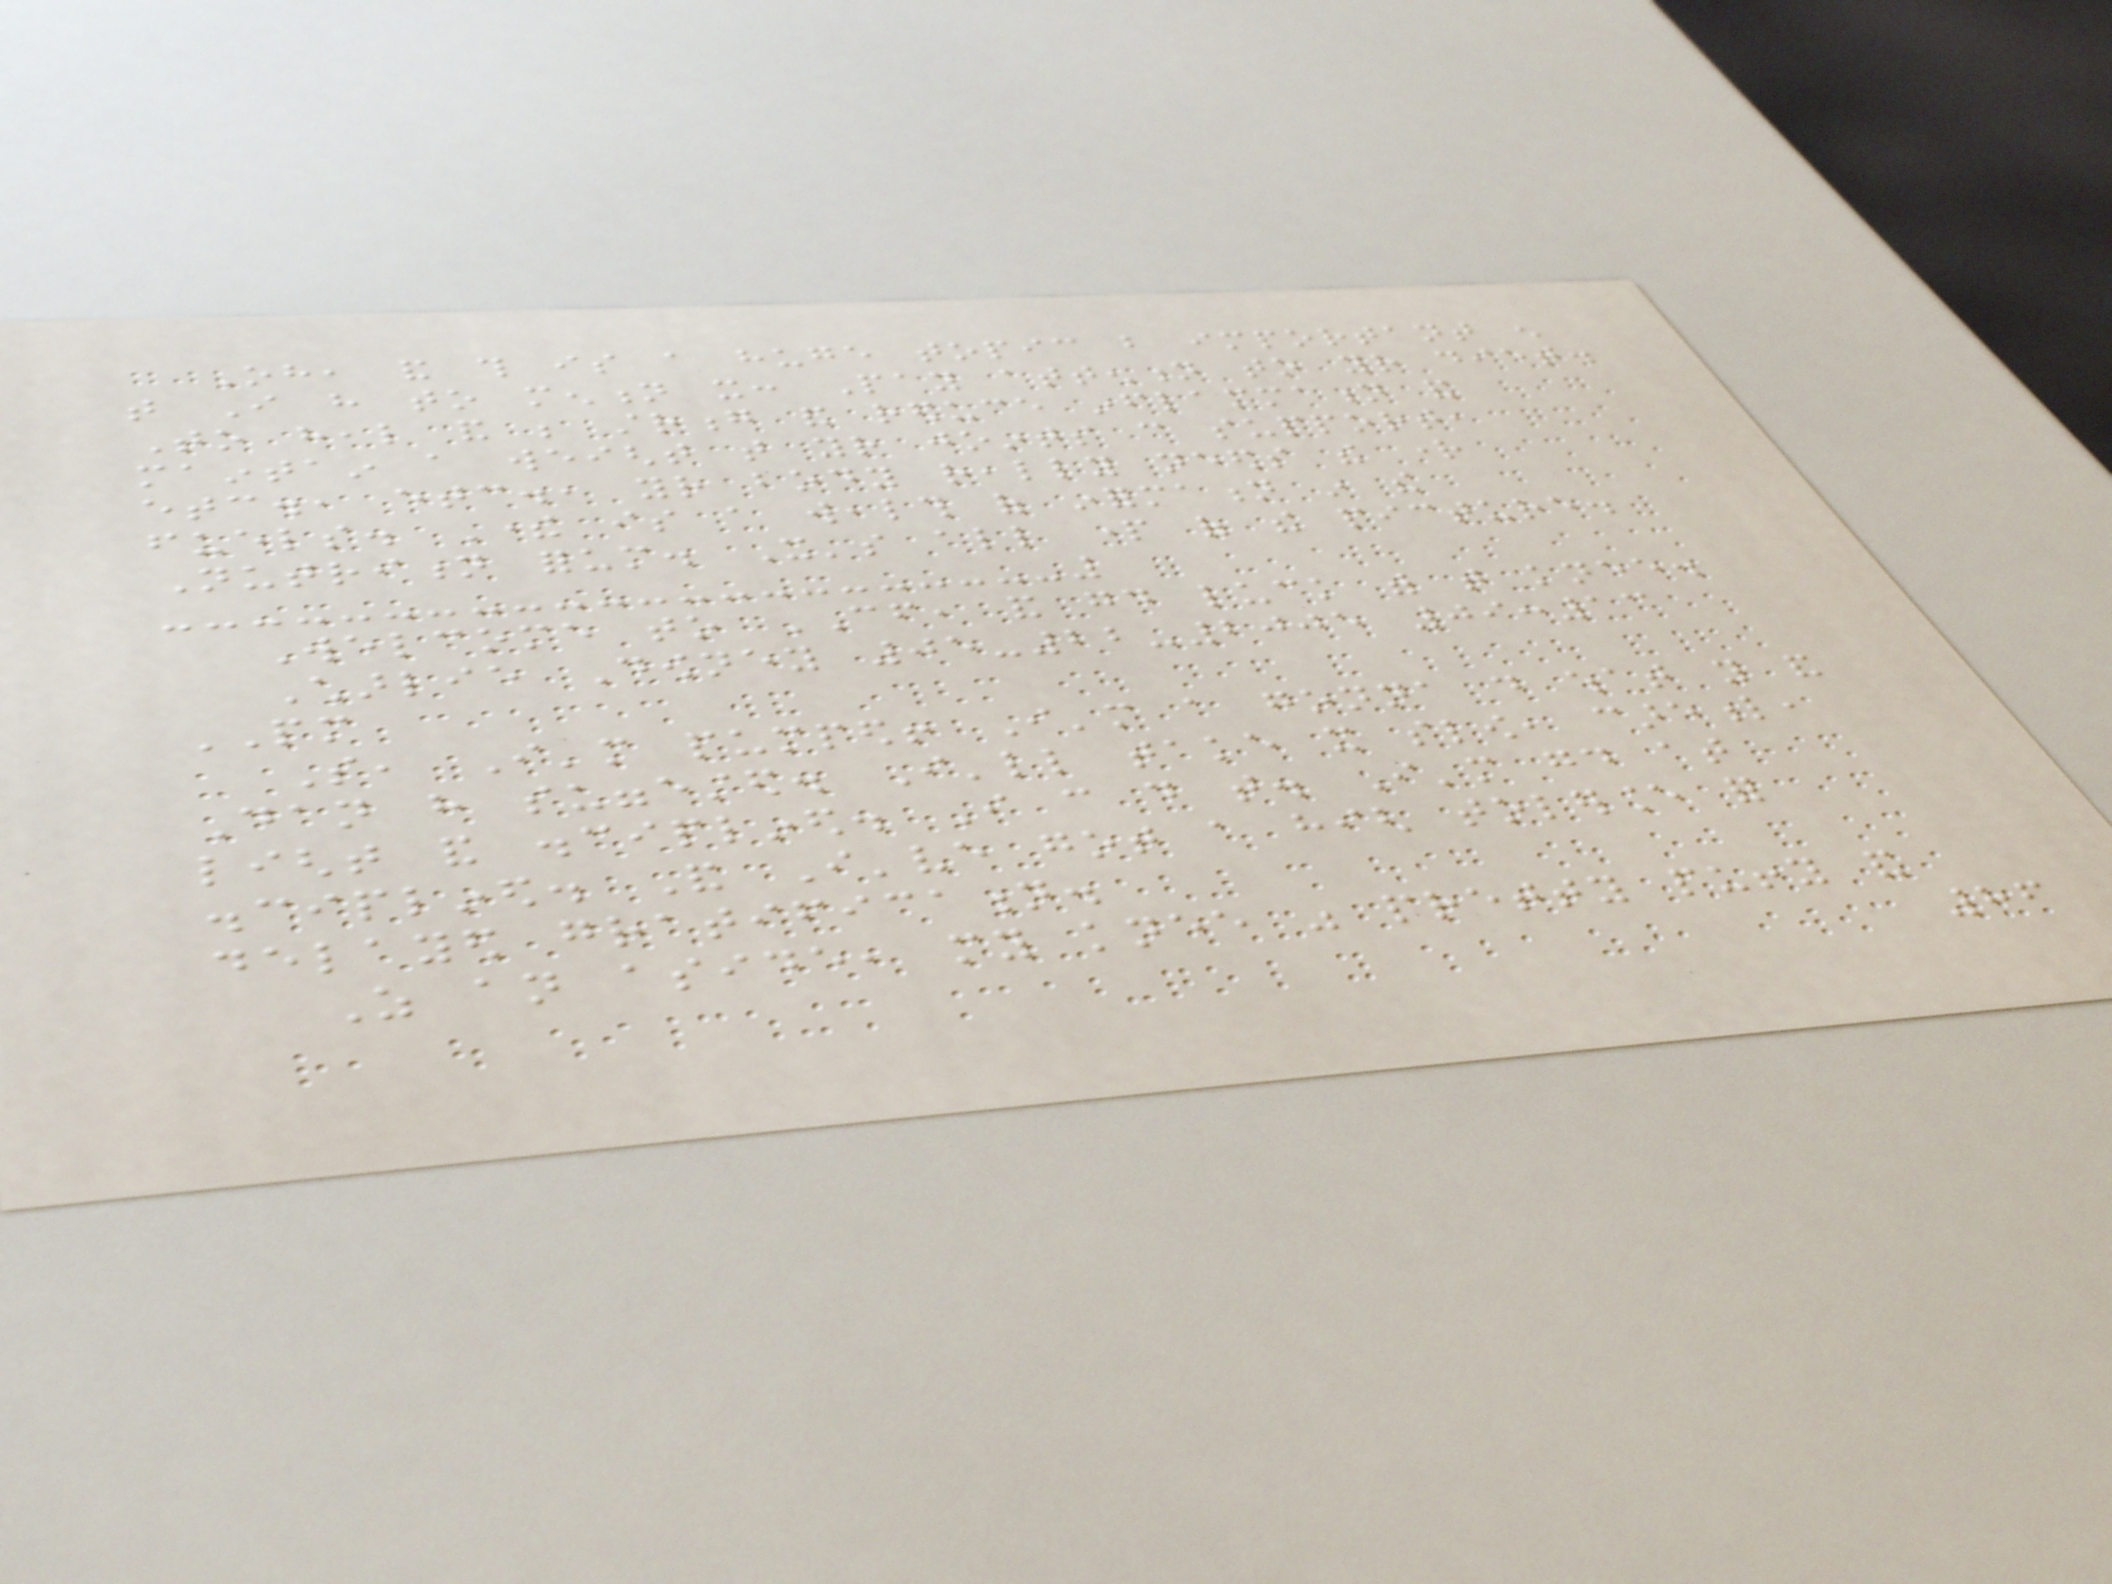Oh, and this is a huge topic but important enough
that I have to mention it: Pay attention to your diet.
To heal and be strong and reduce inflammation and
maintain a weight that your joints can support,
etc., etc., your body really needs the right
fuels. There is a wealth of information in the
Nutrition forum. It's all part of the picture.
Welcome to CF, and good luck with that knee.
Charlie Downey 05-22-2005 09:13
PM
So, I'm pumped! I'm a gonna do what you and
Dan have suggested. I'll take it slow, careful,
light and disciplined. I can do that. I'm good at
disciplined. And I've got a high tolerance for
delayed gratification.
As an aside, my knee was pretty puffy and
86
